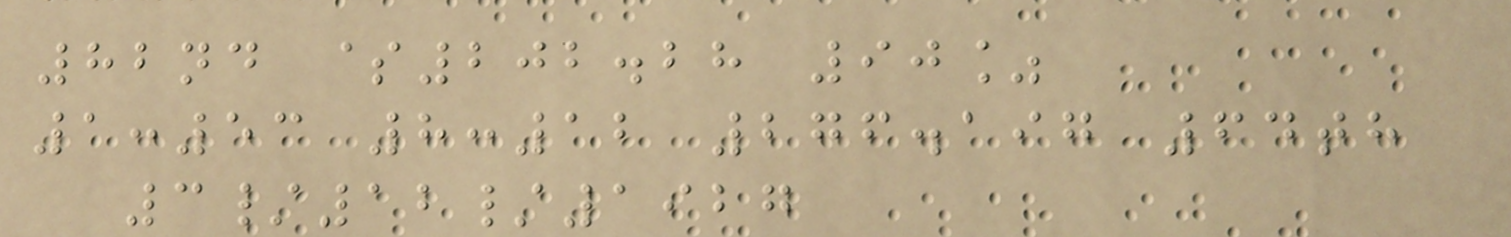82nd $202.28 90%
1:53 8:12 276.197 64th
3/12/1927
